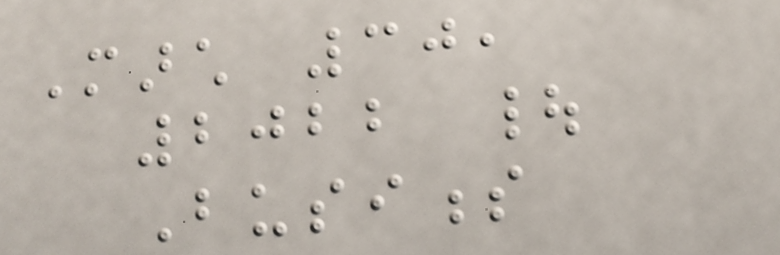March 30,
2022 |
Business
